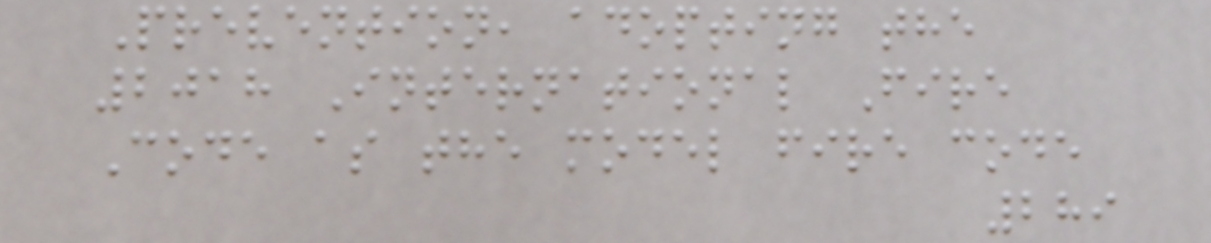Prevention, adopting the
2018 International Fire
Code as the model fire code
289
